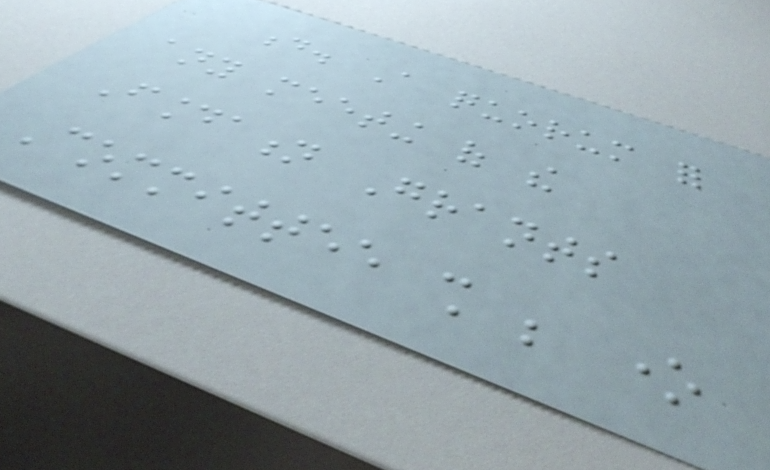d. A quorum for
any meeting of the
Foundation Grants
Committee shall be one
